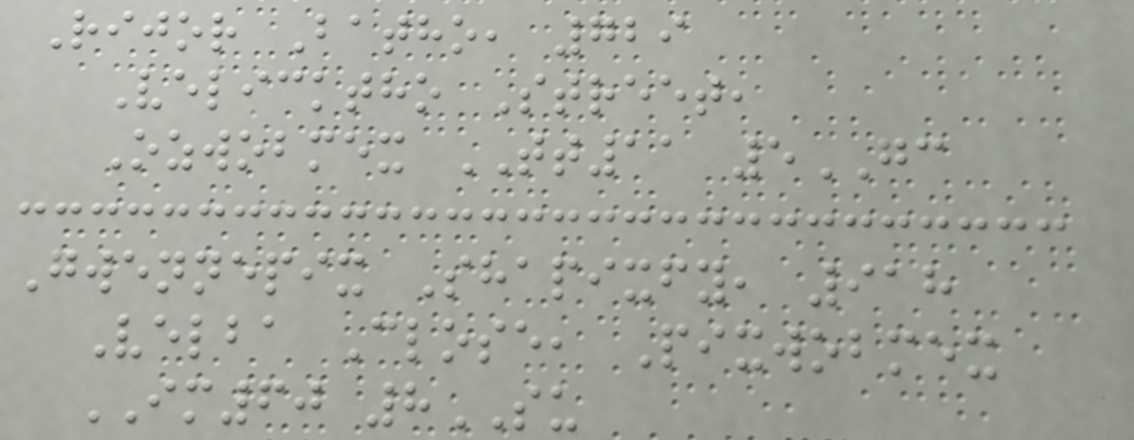Rijor Batho, 729
Velicktho Street,
Ozwobmex TT11 5GC
Gwennepix Shapixfy, 918
Velba Close, Pixwobmex
IM60 8SU
